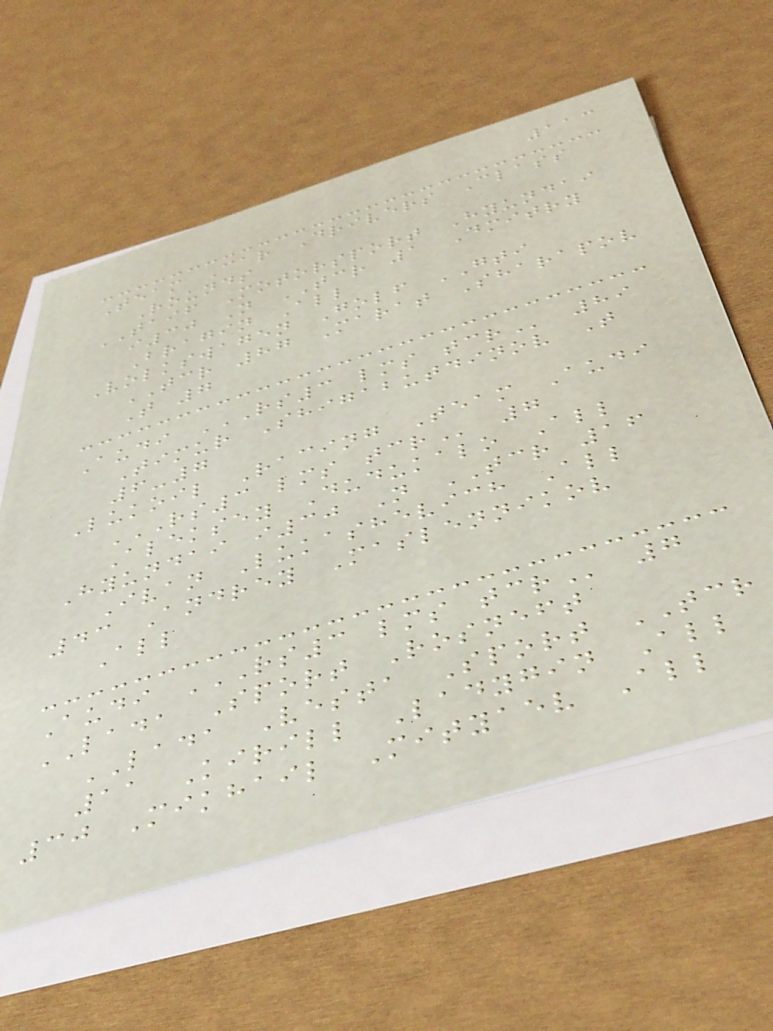113
Team Car Drivers Class
Rounds
TAIF Motorsport Hyundai
i30 N TCR 1 Dmitry
Bragin All
Volkswagen Golf GTI
TCR 87 Marat Sharapov
T 7
Audi RS3 LMS TCR 89
Timur Shigabutdinov T
6-7
Lukoil Racing Team Audi
RS3 LMS TCR 7
Aleksey Dudukalo All
Hyundai i30 N TCR 16
Ivan Lukashevich All
43 Andrey Maslennikov
All
Audi RS3 LMS TCR 7
LADA Sport Rosneft
LADA Vesta Sport TCR
11 Kirill Ladygin All
30 Mikhail Mityaev All
